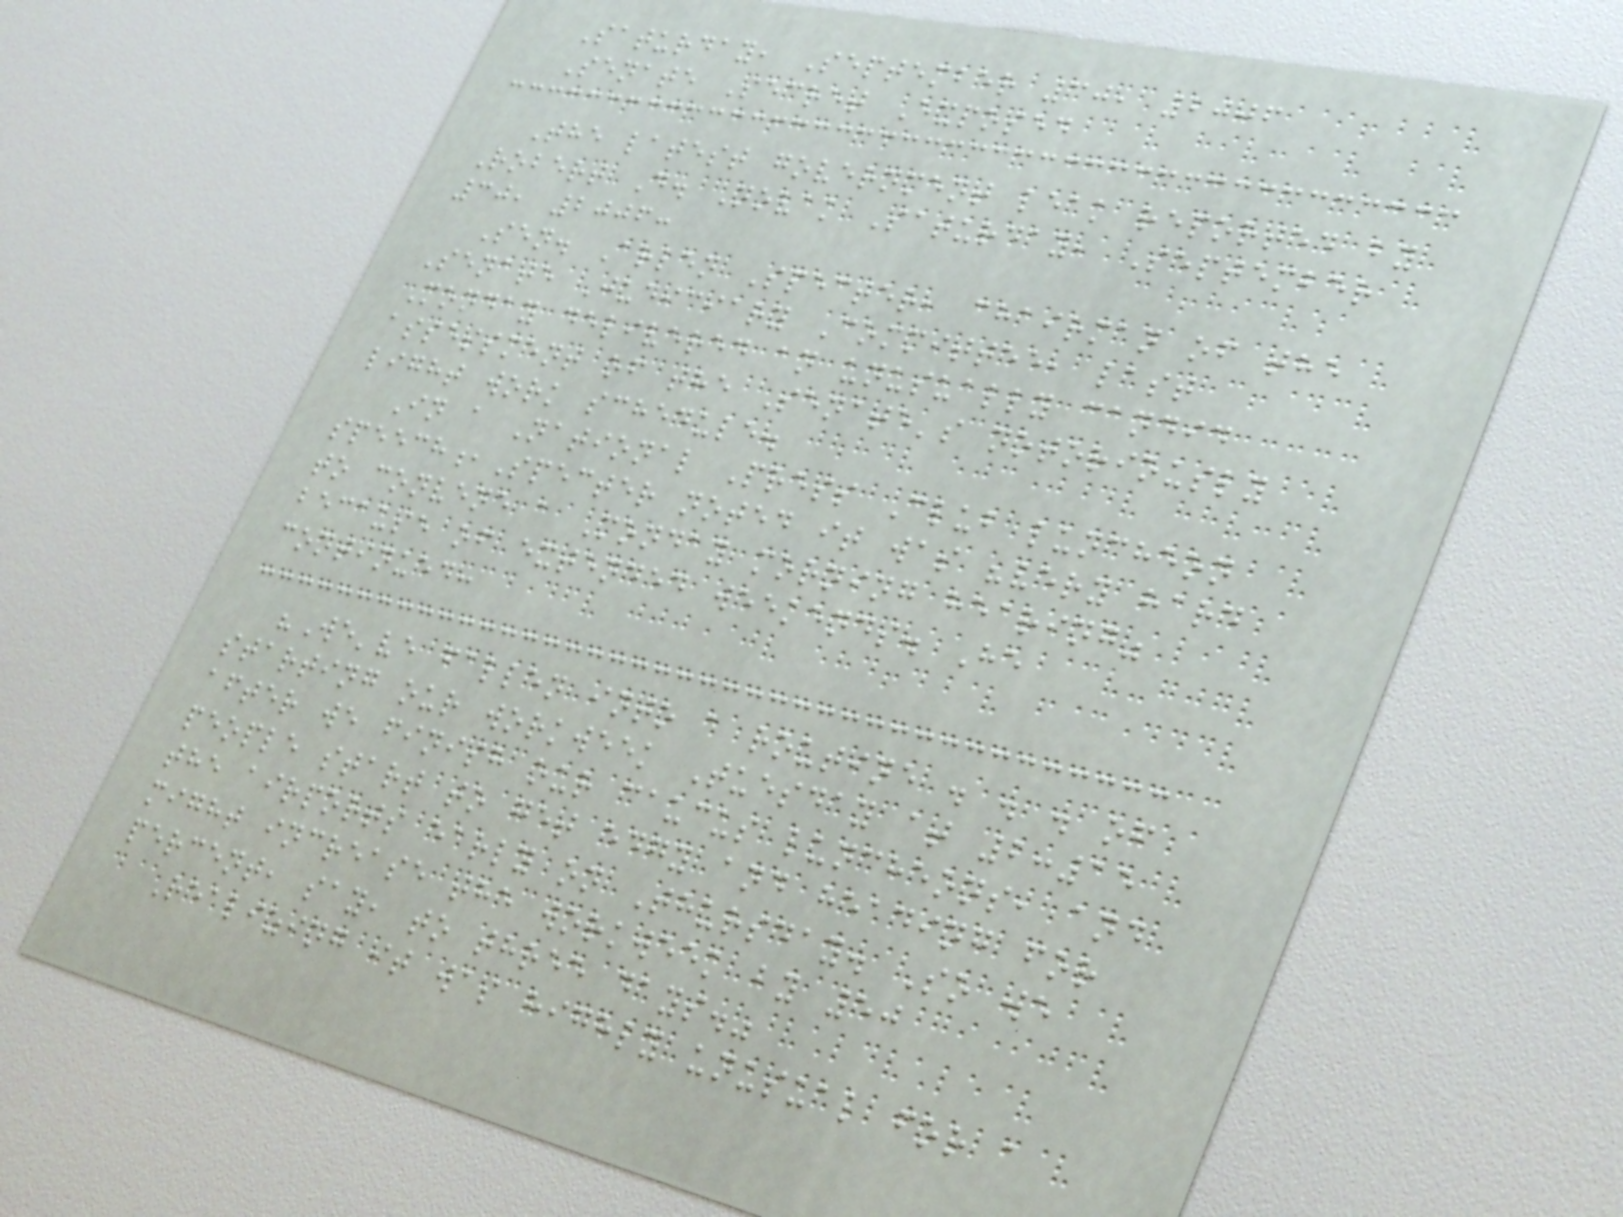Saturday, September 30, 2006
Senate Secret Exposed
The latest government leak reported by
Robert D. Novak Saturday, September
30, 2006:
Sen. Arlen Specter, chairman of the
Senate Judiciary Committee, last
Monday delivered an unusually candid
assessment of the Senate's notoriously
light work schedule.
In a National Press Club luncheon
speech,Specter noted it was "very hard
to convene a Monday morning hearing"
because of extended weekends. He
continued:
"We've fallen into a routine . . . of
starting our workweek Tuesday at 2:15
after we finish our caucus luncheons, and
people start to get edgy and heading for
the airports early on Thursday. So we
might increase the workweek by 50
percent, say, to three days."
Realizing it was highly unusual for a
